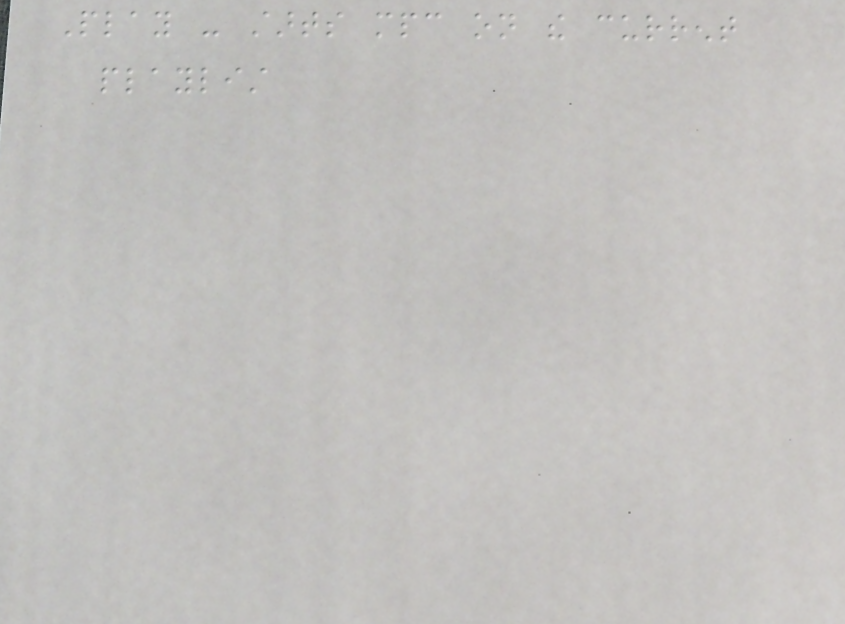Play - starts mpc on the current
playlist
